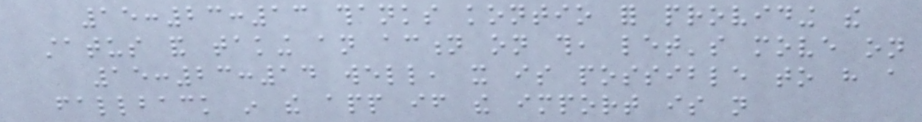15:23:13 thanks kontio for providing the
status and taking an action on this, let's move on
15:23:14 well, it is possible to have a
fallback in the app if the import is not
